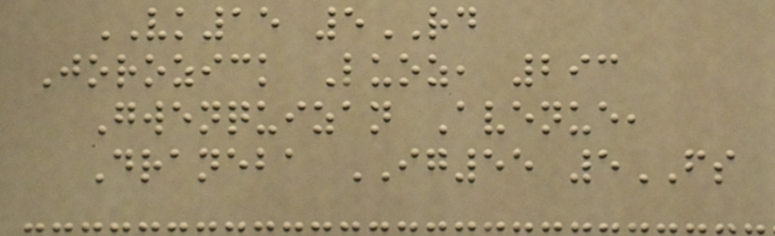VK15 5RD
Jorozick Luoz, 293
Gwenquizan Avenue,
Draneba IG55 5FS
